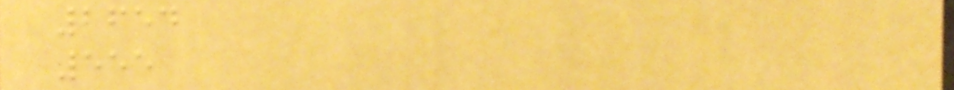2654
555
